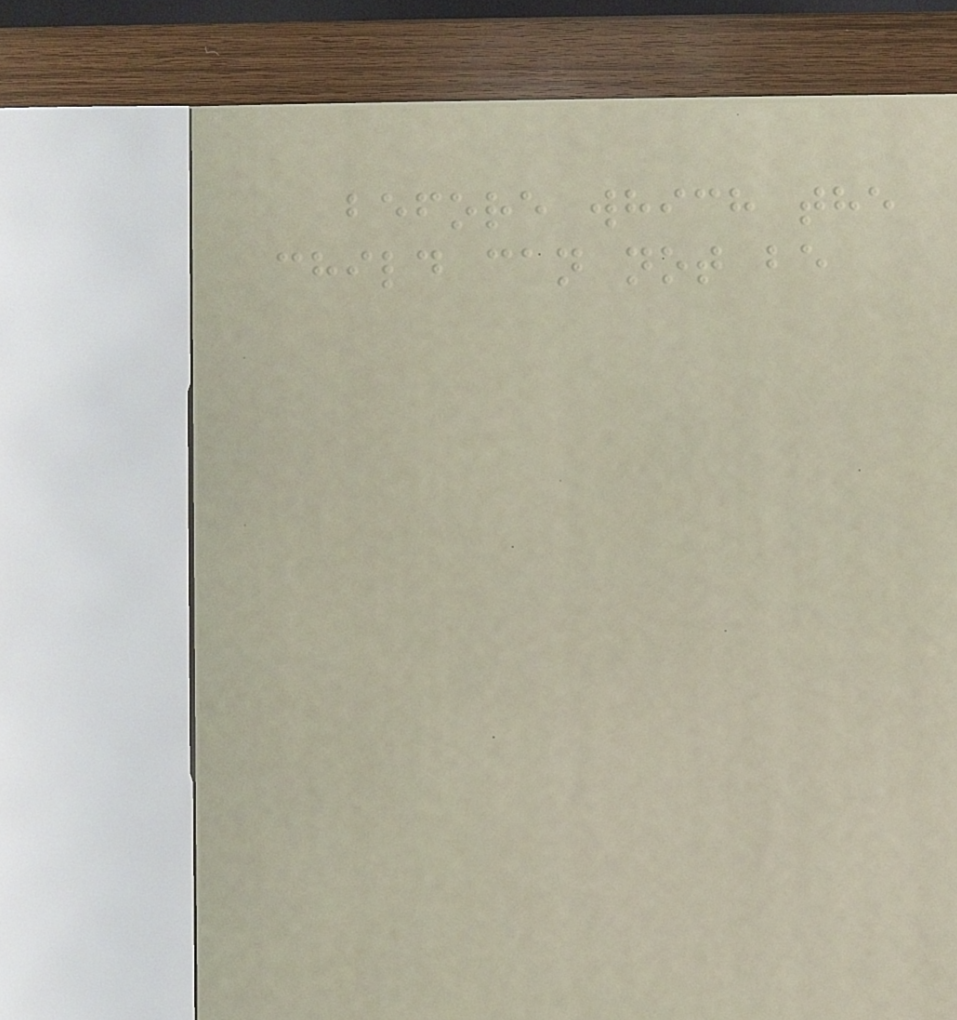before which the
child can not be
